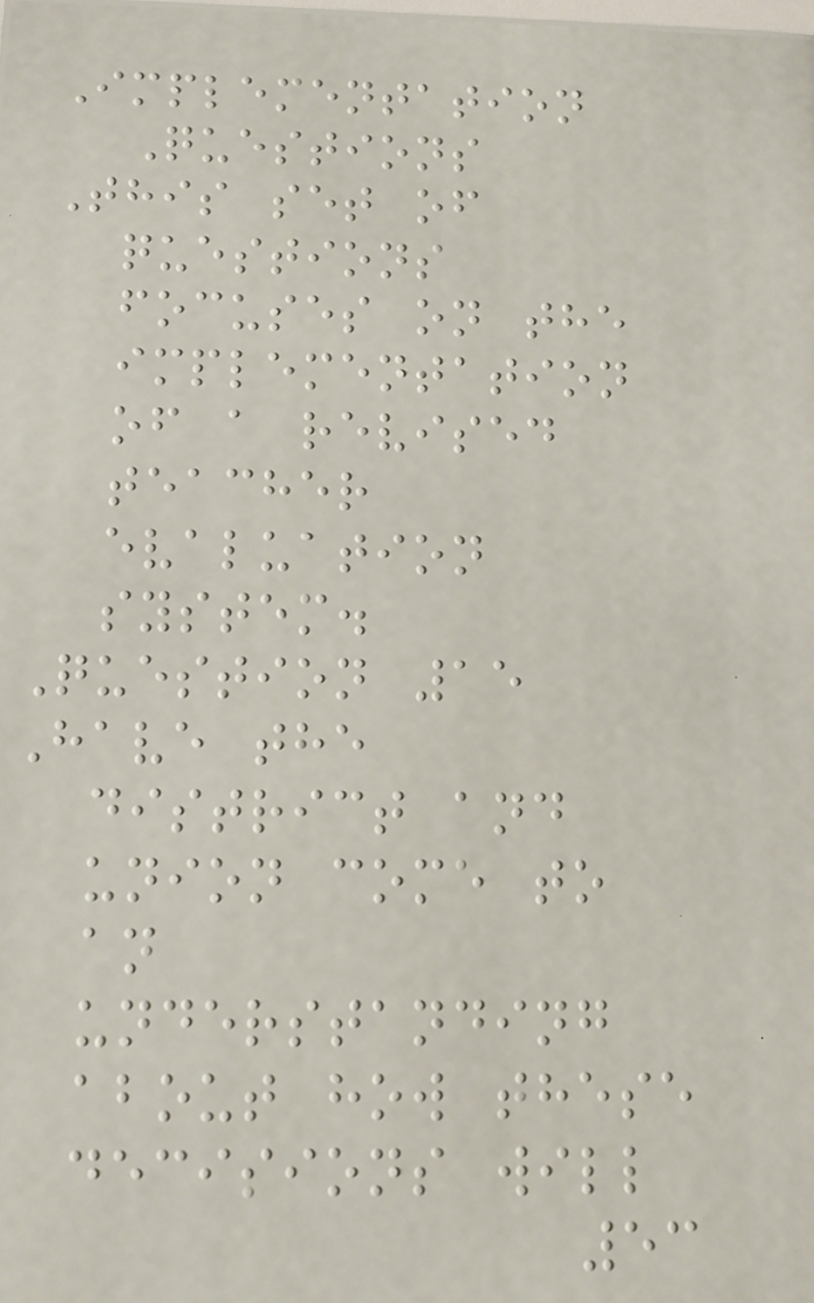Implementation
Questions
This set of
questions
focuses on the
implementation
of a revised
teacher
evaluation
system.
Question 15
Have the
district and
union come to
an
understanding
about how these
decisions will
53
